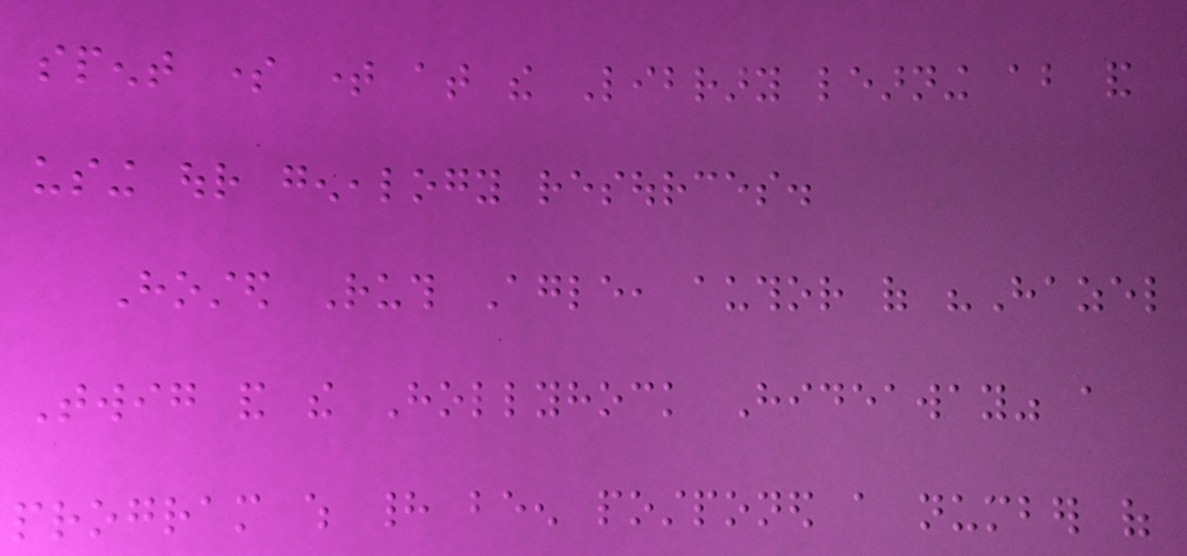spent some time at the Library learning about and
using our genealogy resources.
Hosted Ruth Agle, author of "Hazel
Twig and the Hollyhock Hideaway" a
program which had been postponed a number of
